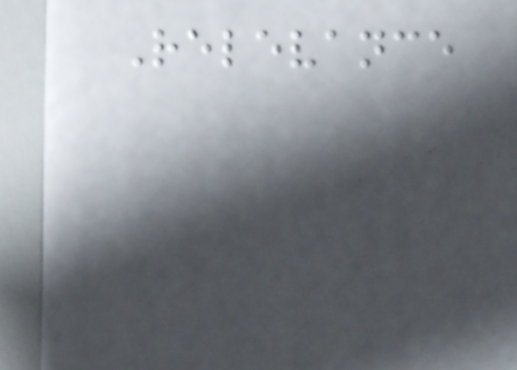Relevance
